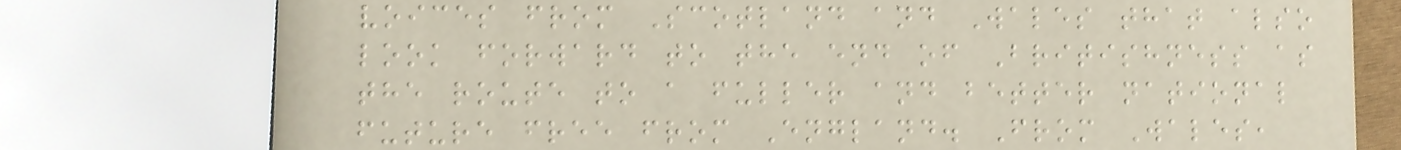voices from Scotland and Wales that also
look forward to the end of Britishness as
the route to a fuller and better national
future free from England. From Wales,
